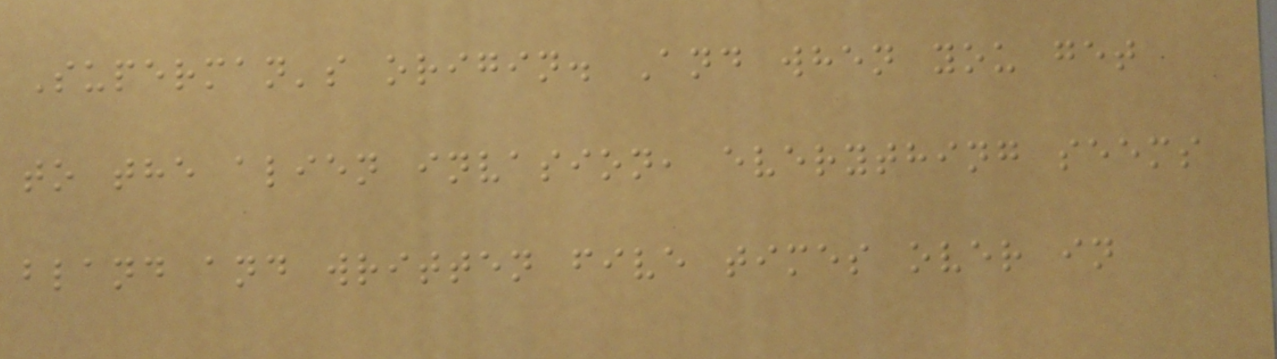Superman's origin. And when you get
to the alien invasion, everything seems
bland and written five times over in
